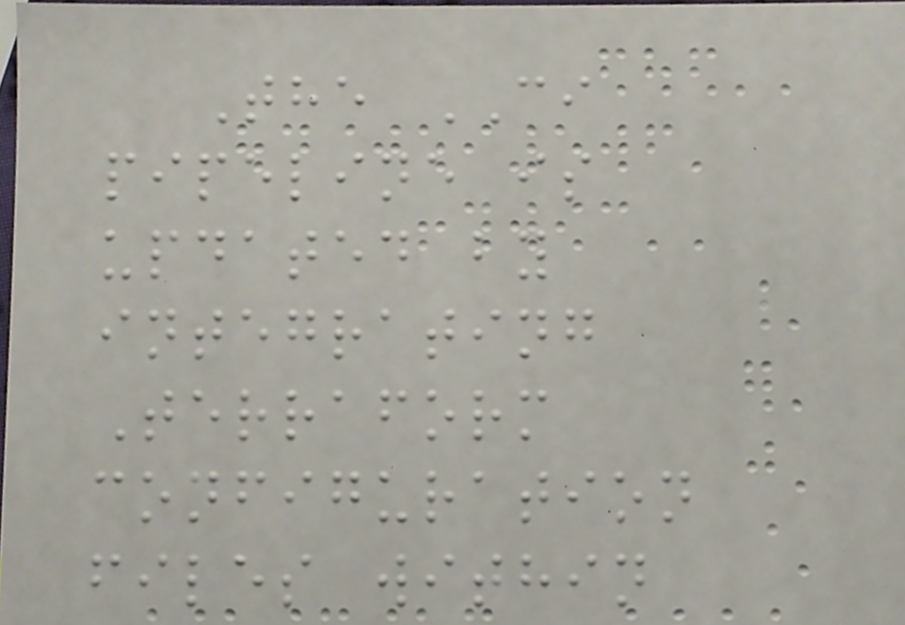The CI
pipeline is
updated by
integrating
Terraform
configuration
files within
